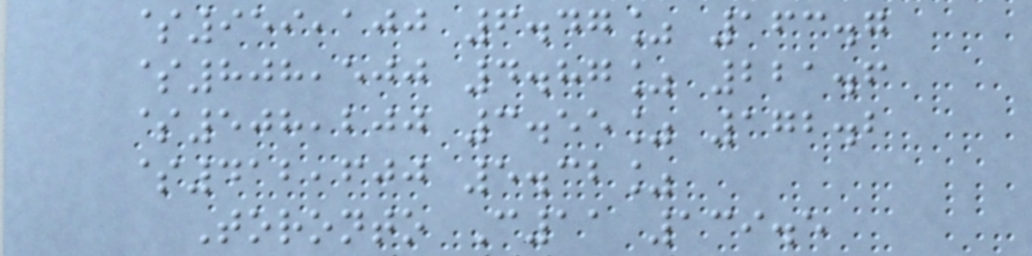$959,100 6.47% 163.7
$808,500 4.87% 221.6
$508,200 3.55% 172.2
$412,600 5.32%
Toronto C11 139.5
